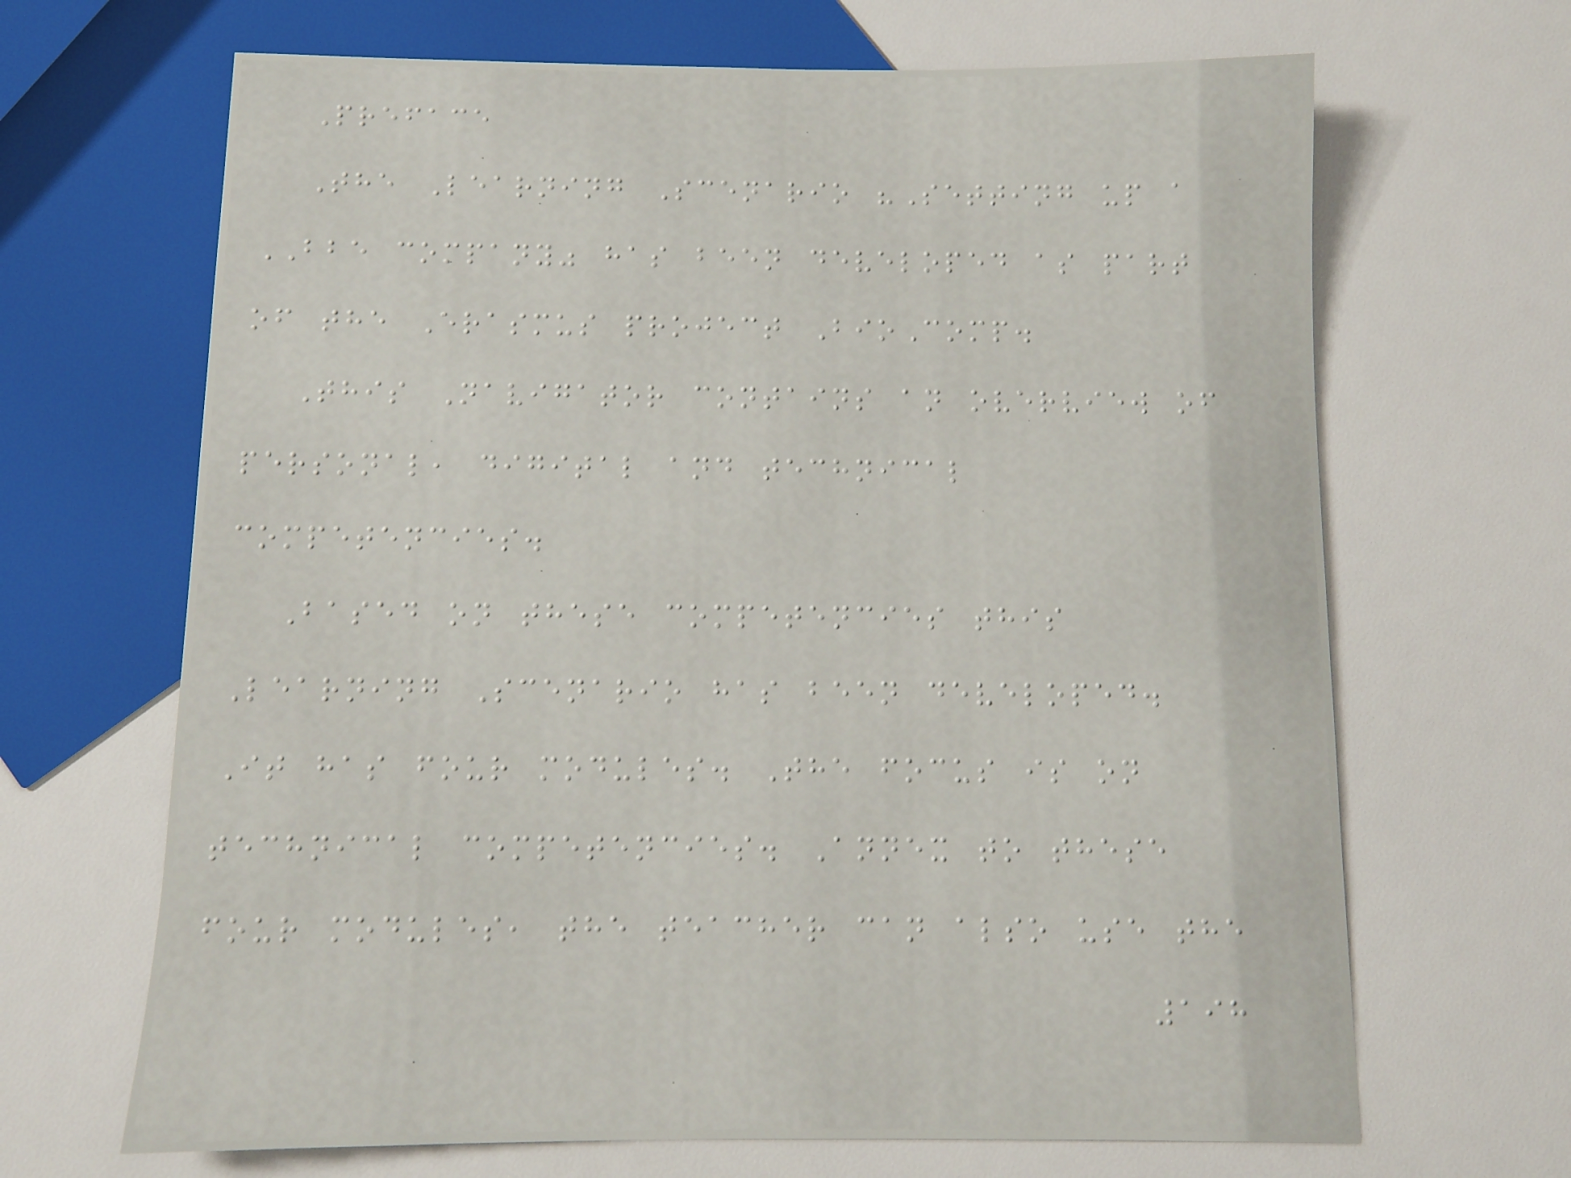Preface
The Learning Scenario "Setting up a
BBE company" has been developed as part
of the Erasmus project BioComp.
This Navigator contains an overview of
personal, digital and technical
competencies.
Based on these competencies this
Learning Scenario has been developed.
It has four modules. The focus is on
technical competencies. Annex to these
four modules, the teacher can also use the
198
